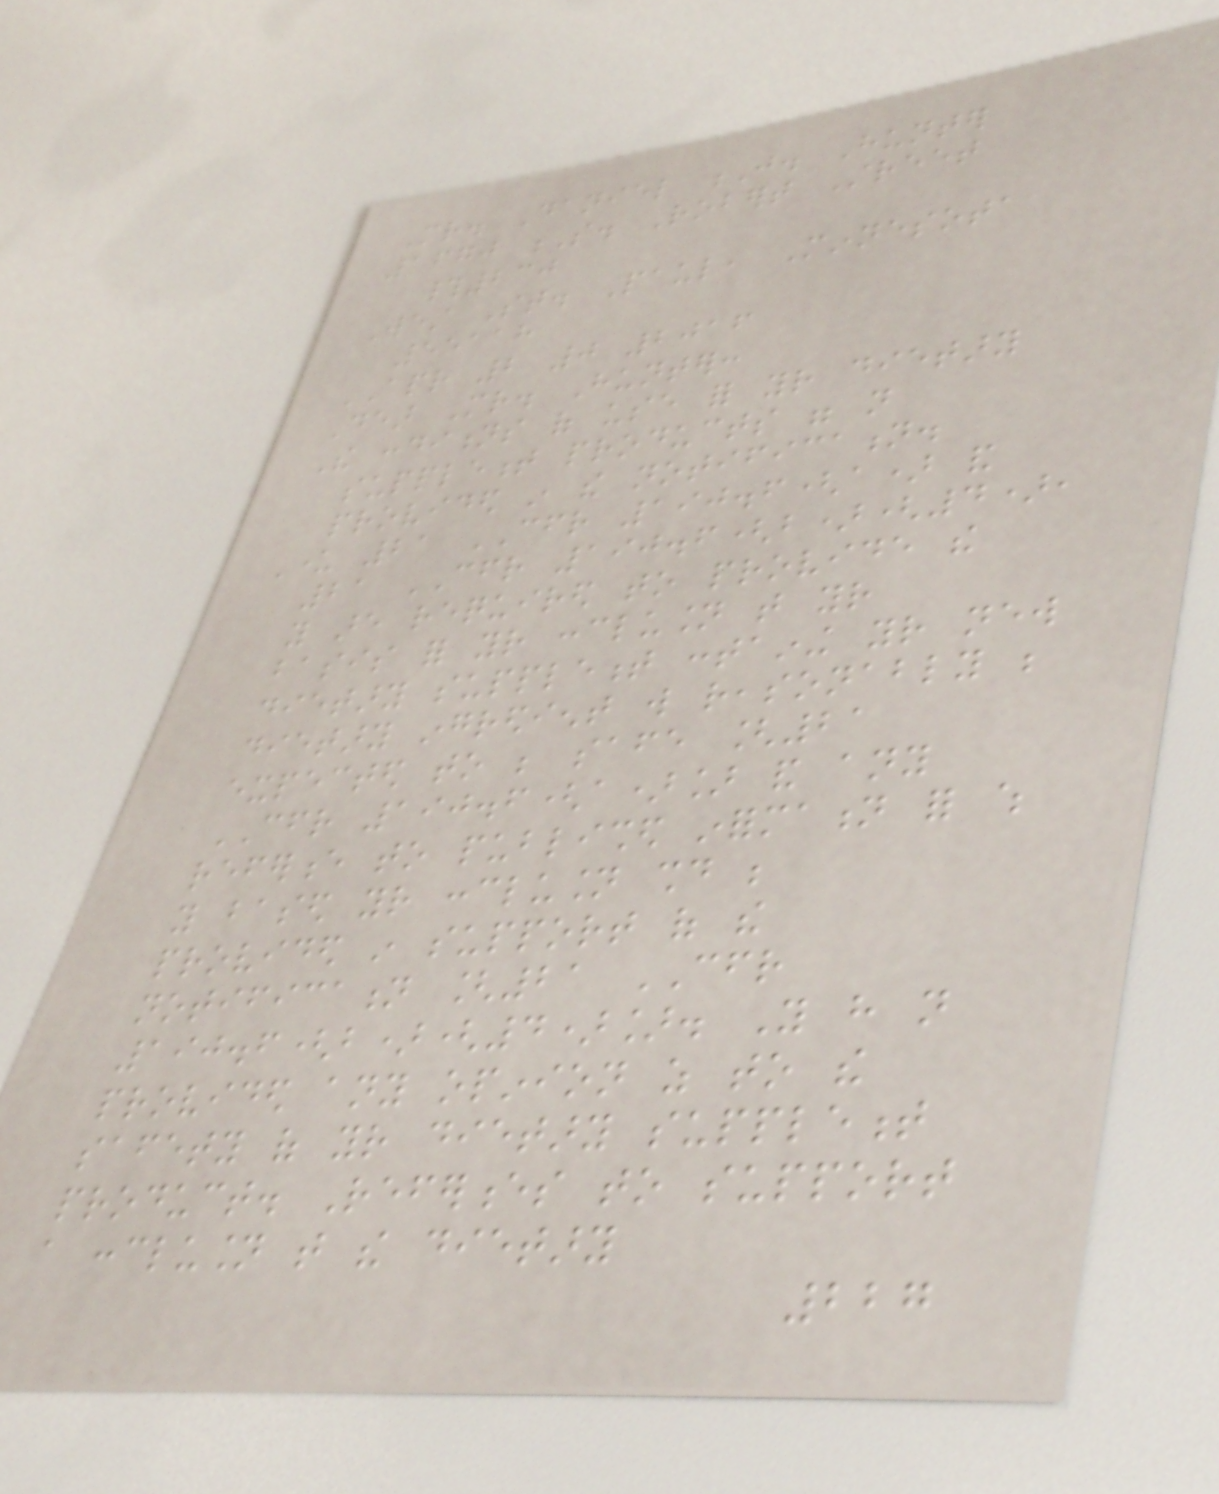Mr. Daniel J. Hunter
1670 S. Robert Street
#230
West St. Paul, Minnesota
55118
APR 2 0 2016
Dear Mr. Hunter:
The conditions of use for your dietary
supplement products were not
provided in the notification.
Under 21 CFR 190.6(a) and
21 CFR 190.6(b)(4),
you are required to provide the
basis for your conclusion that your
dietary supplement containing your new
dietary ingredient will reasonably be
expected to be safe [21
CFR 190.6(a)] and any
reference to published information for which
you based your conclusion should be
provided in support of the
notification [21 CFR
190.6(b)(4)]. You have not
provided any opinion as to the
safety of your dietary supplement
product. References to support
a conclusion that the dietary
227
